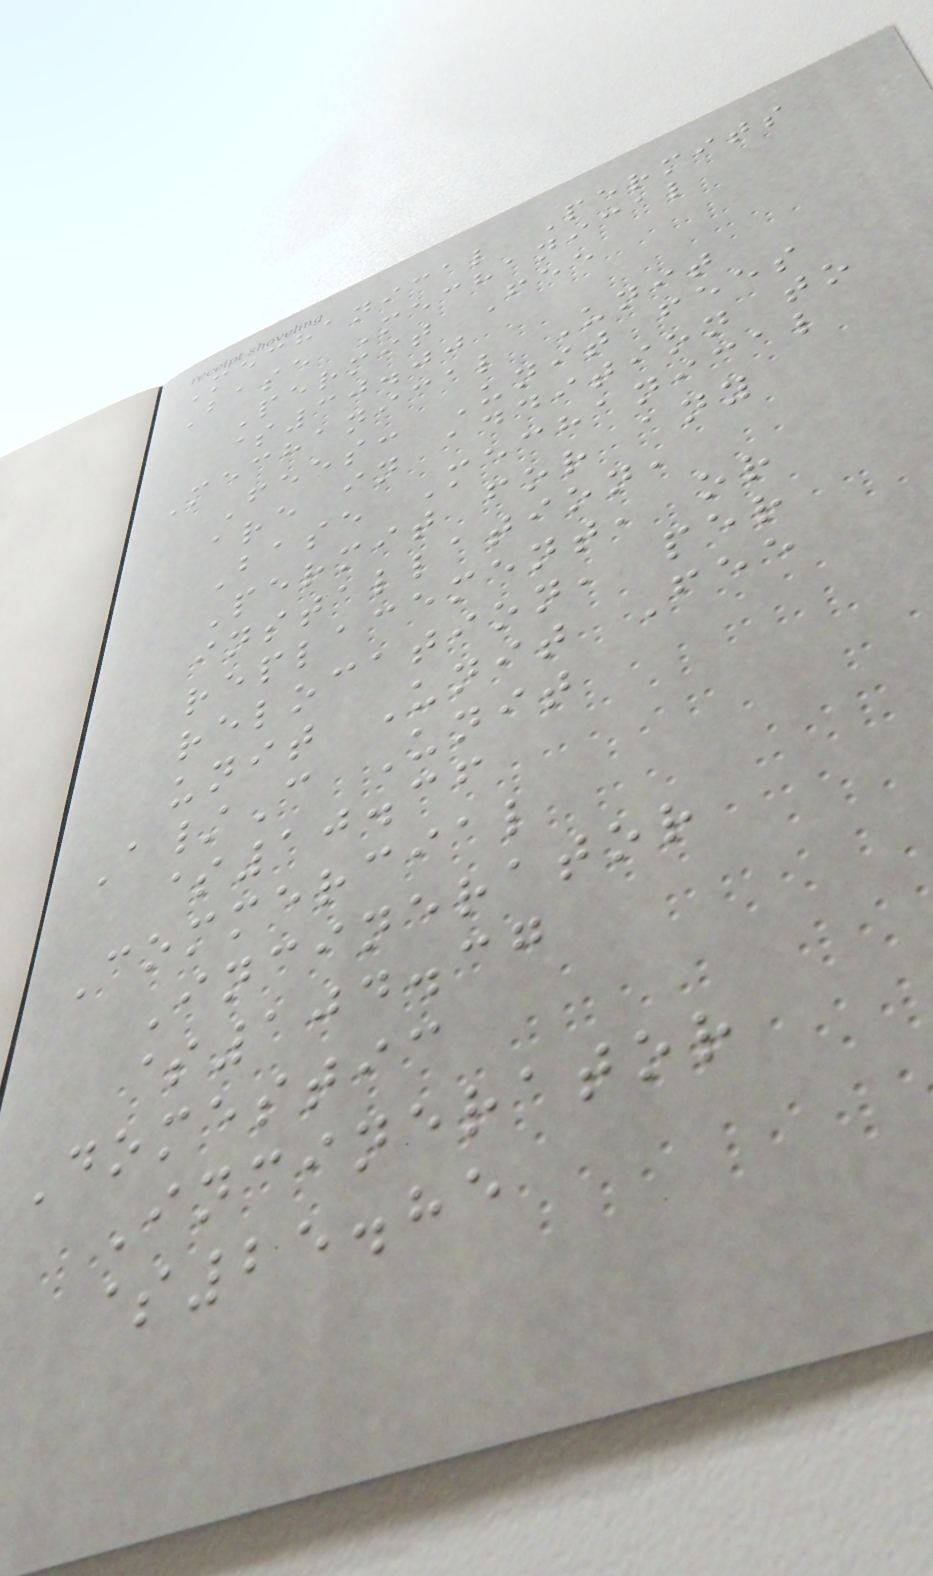Mechanical Permits
Base Mechanical
Permit Fee
$30.00
Mechanical Unit
Fees: Unit fees
are in addition to
Base Mechanical
Permit for any
installation,
replacement, or
relocation, per
unit Unit Fee
A/C Unit
$10.36
Commercial
Incinerator
$104.37
Domestic
Incinerator
$25.85
